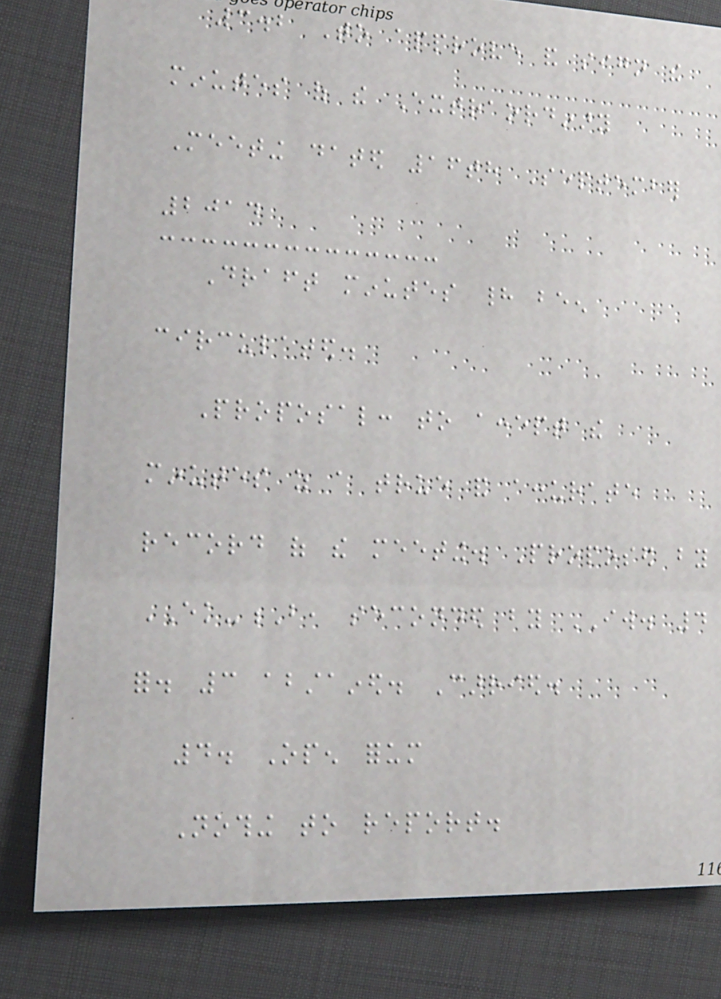3.2 To approve and sign the
minutes of the Extraordinary
Meeting dated 16th September
2014
Draft minutes had been
circulated.
Proposal: to accept the
minutes as a true and accurate
record of the meeting. Proposed by
EK-B, seconded by IW. 4
for. 3 abstained. Carried.
4. Open forum
Nothing to report.
